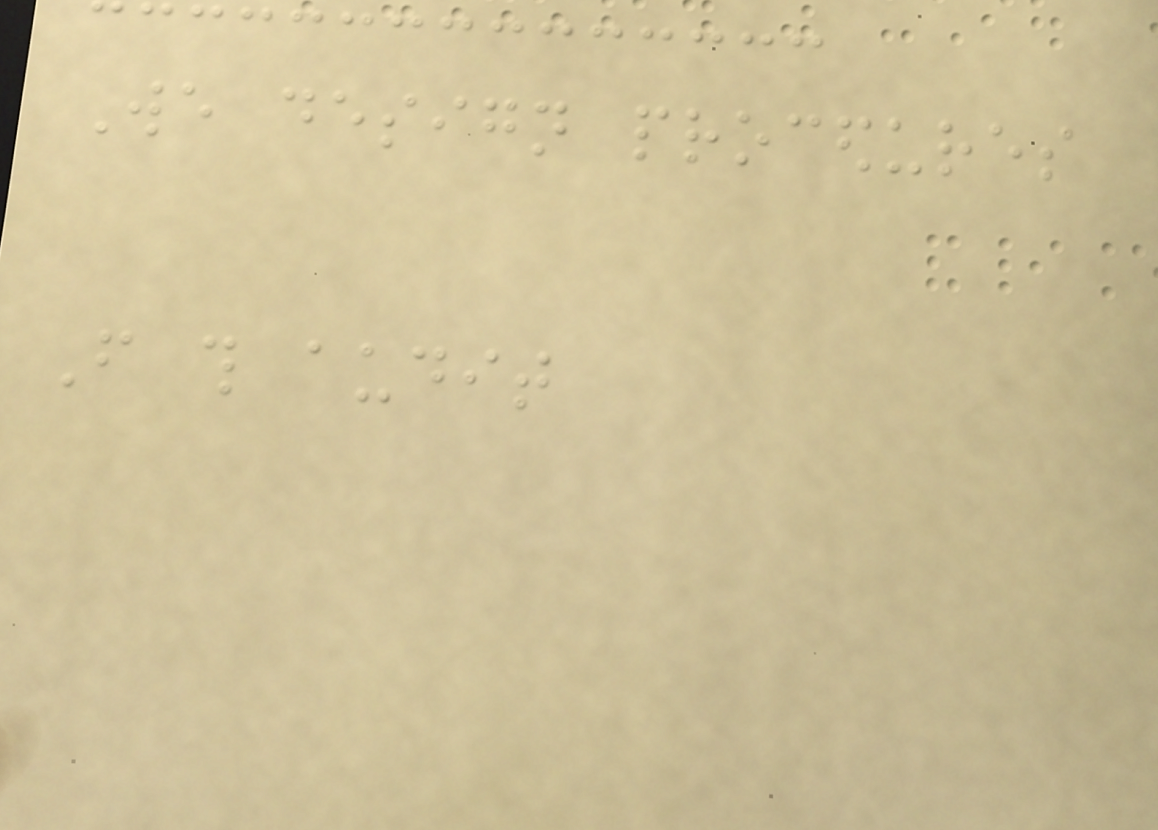We design procedures
From this audit
